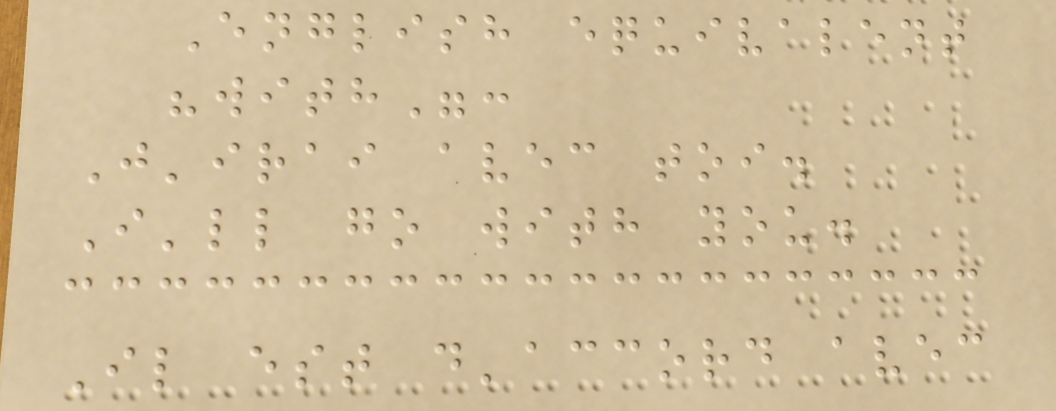English equivalent
"with":
J'irai avec toi.
I'll go with you.
Il est d'accord avec
